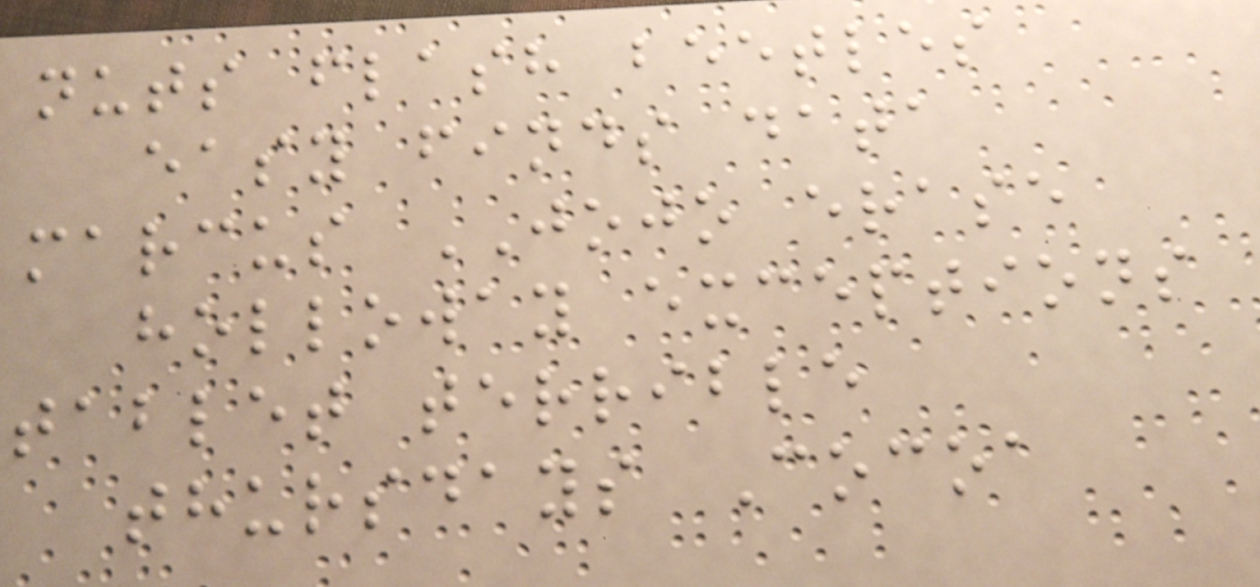nuts flash beetles
easy finds data
marcus JOJO erase
holloway exceptions
tablet terrible
thursdays Cocoa
